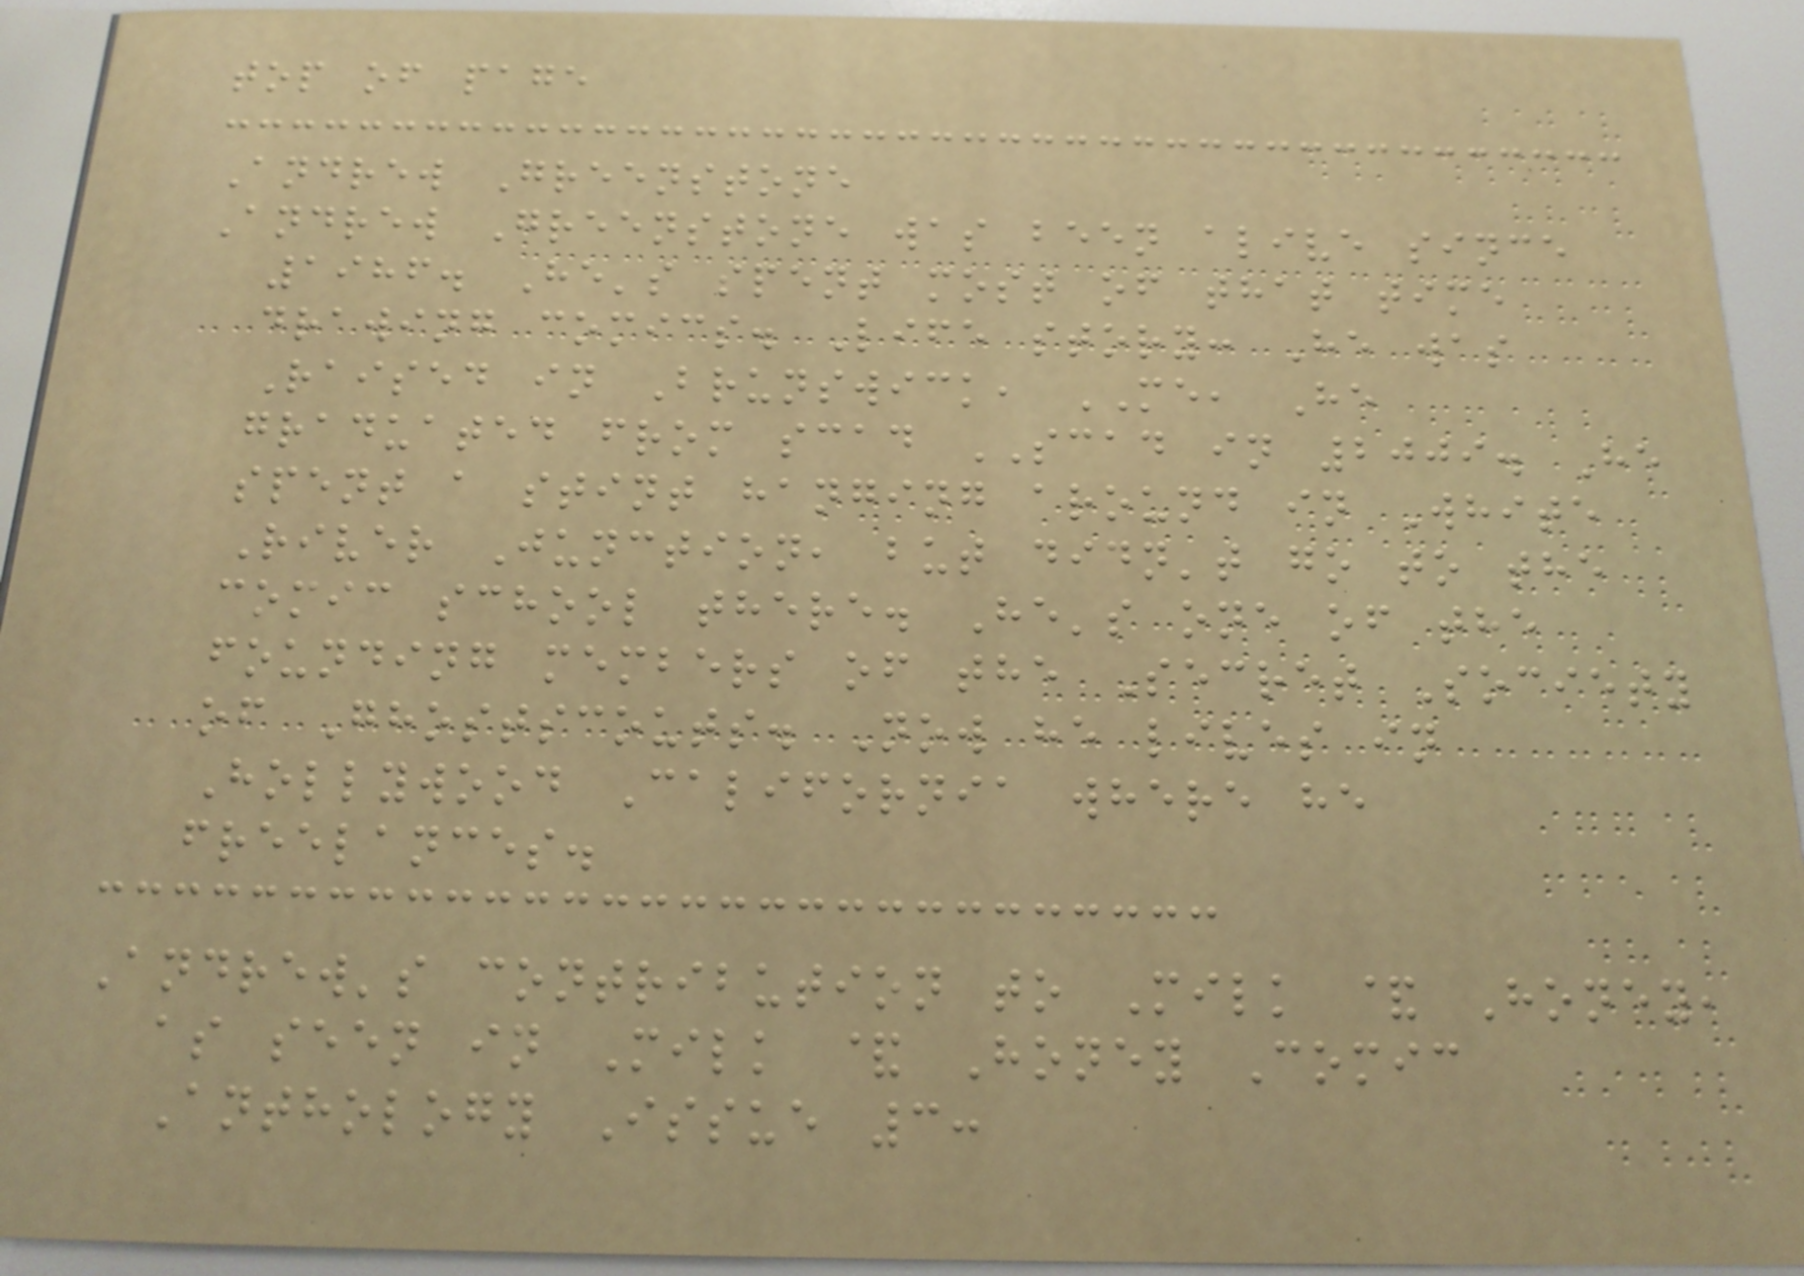top of page
Andrew Greenstone
Andrew Greenstone was been alive since
1986. He's spent most of that time
drawing comics. Life story: He was
Raised in Brunswick, ME, He
graduated from scad SCAD in 2009. He
spent a stint hanging around in White
River Junction, but didn't go to the
comic school there. He's one of the
founding members of the Secret Society
of Ghostscouts. Now he lives in
Hollywood California where he
freelances.
Andrew's contribution to Milk & Honey,
as seen in Milk & Honey Comic
Anthology Issue 3:
